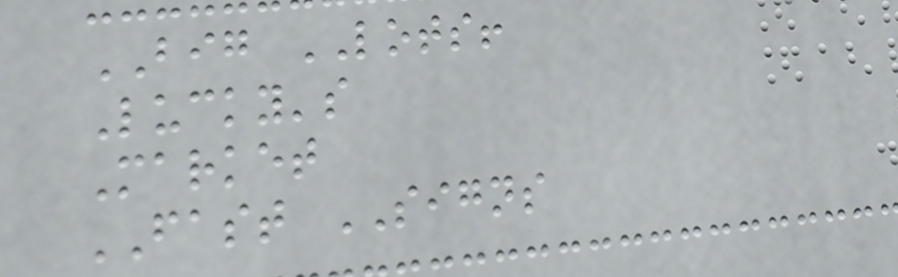BIG LOTS!
Lucky's
Market
FAST SIGNS
